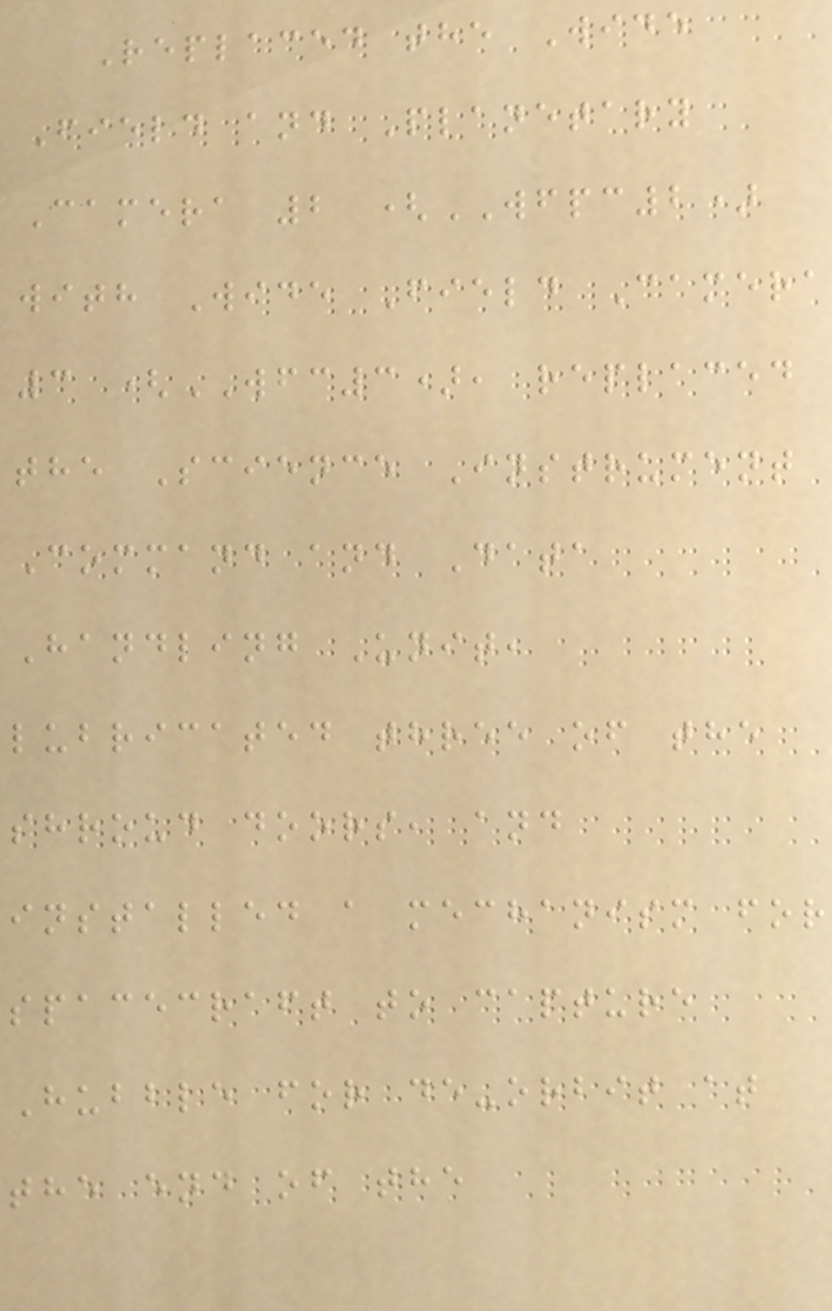Replaced the Wide
Field and Planetary
Camera 2 (WFPC2)
with Wide Field Camera
3 (WFC3), replaced
the Science Instrument
Command and Data
Handling Unit,
lubricated three of the
shroud doors, and
installed a mechanism for
spacecraft to capture
Hubble for de-orbit at
the end of the
